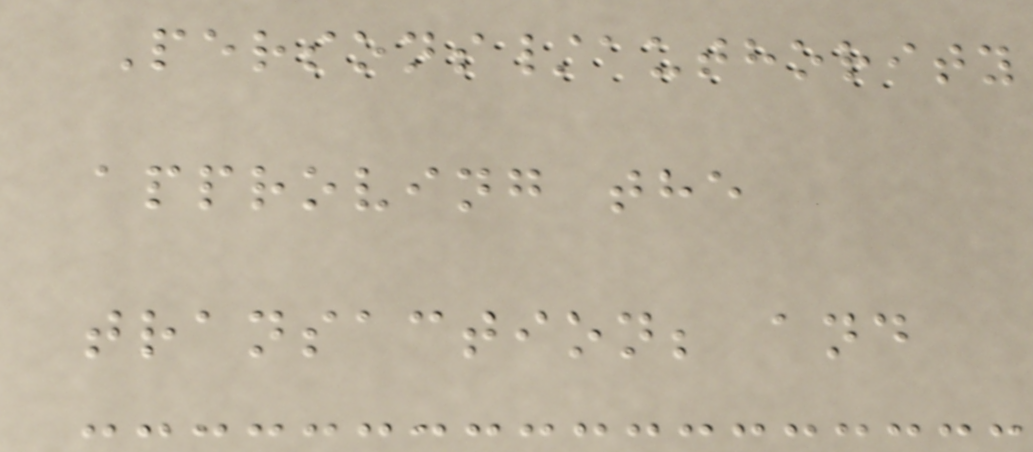Persons/authority
approving the
transaction; and
